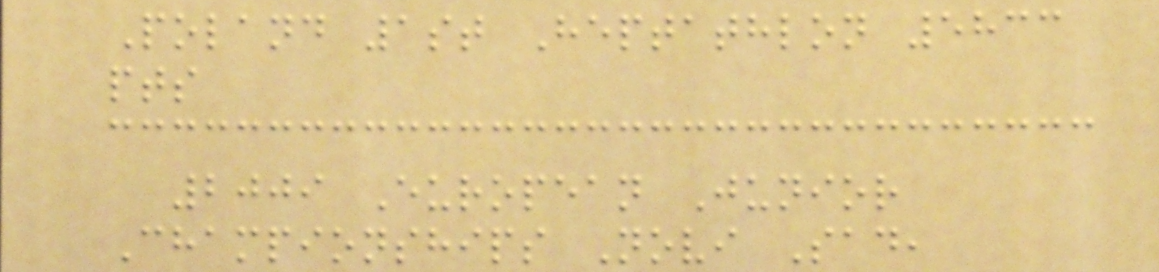Poland 1st Heptathlon 5833
pts
2009 European Junior
Championships Novi Sad,
